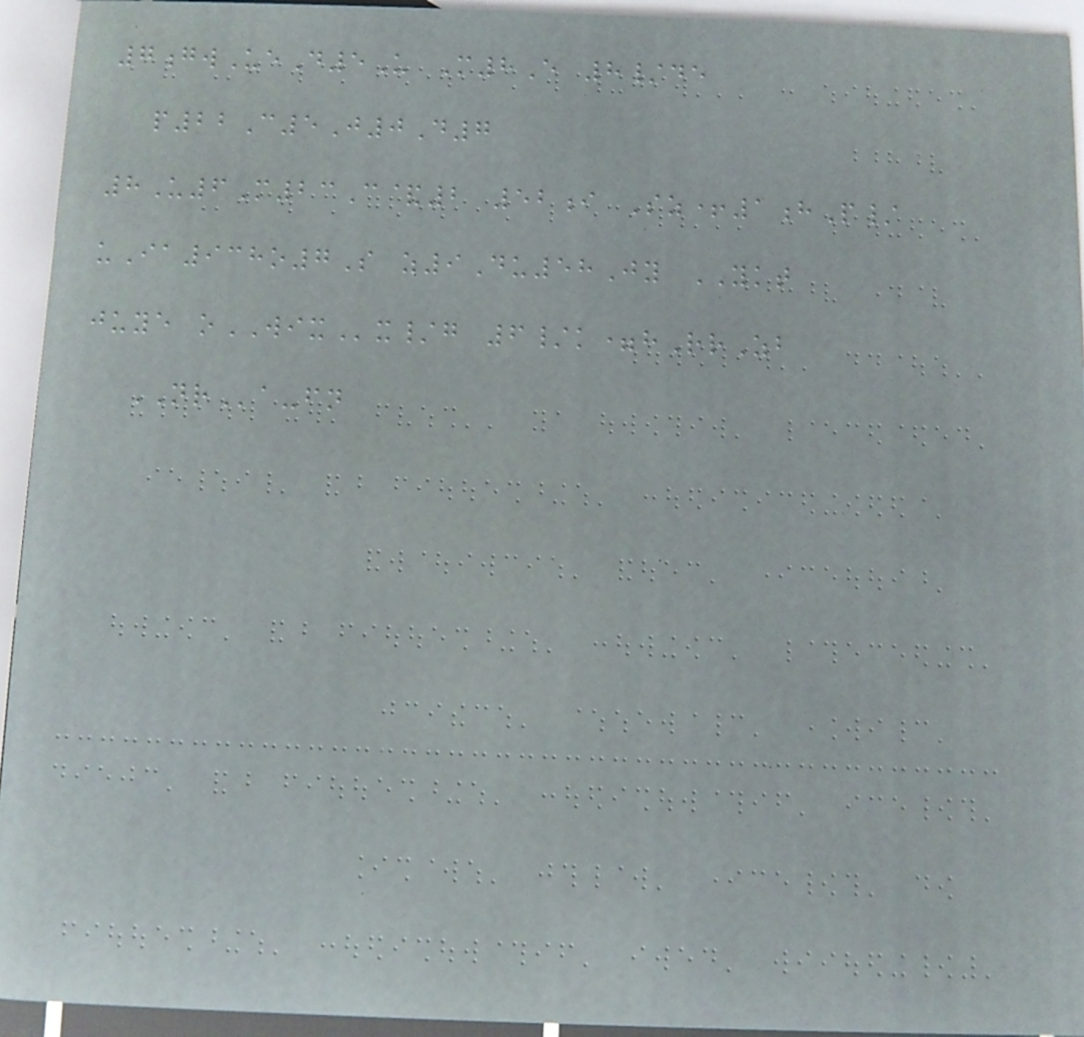7gwUeD5U M8E 8/de
p22C5J0D7
8U6M23C&2 52i Sz+1hP/
uIa938o7S z9Du58Jy YKT
juye oWIXx/g 6/k=hRrZb
NRa-fn
